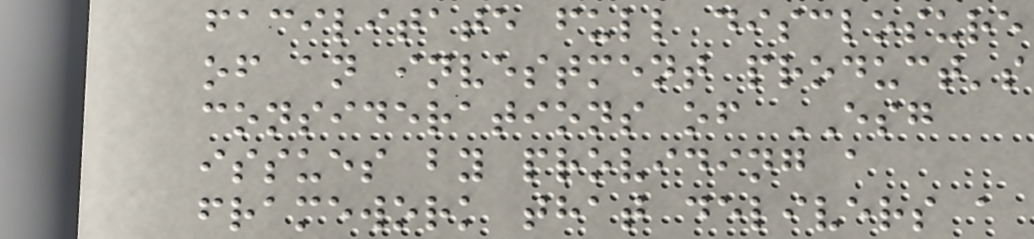facilitate full disclosure
of an investment product's
considerations of ESG
issues by providing a
framework that delivers a
